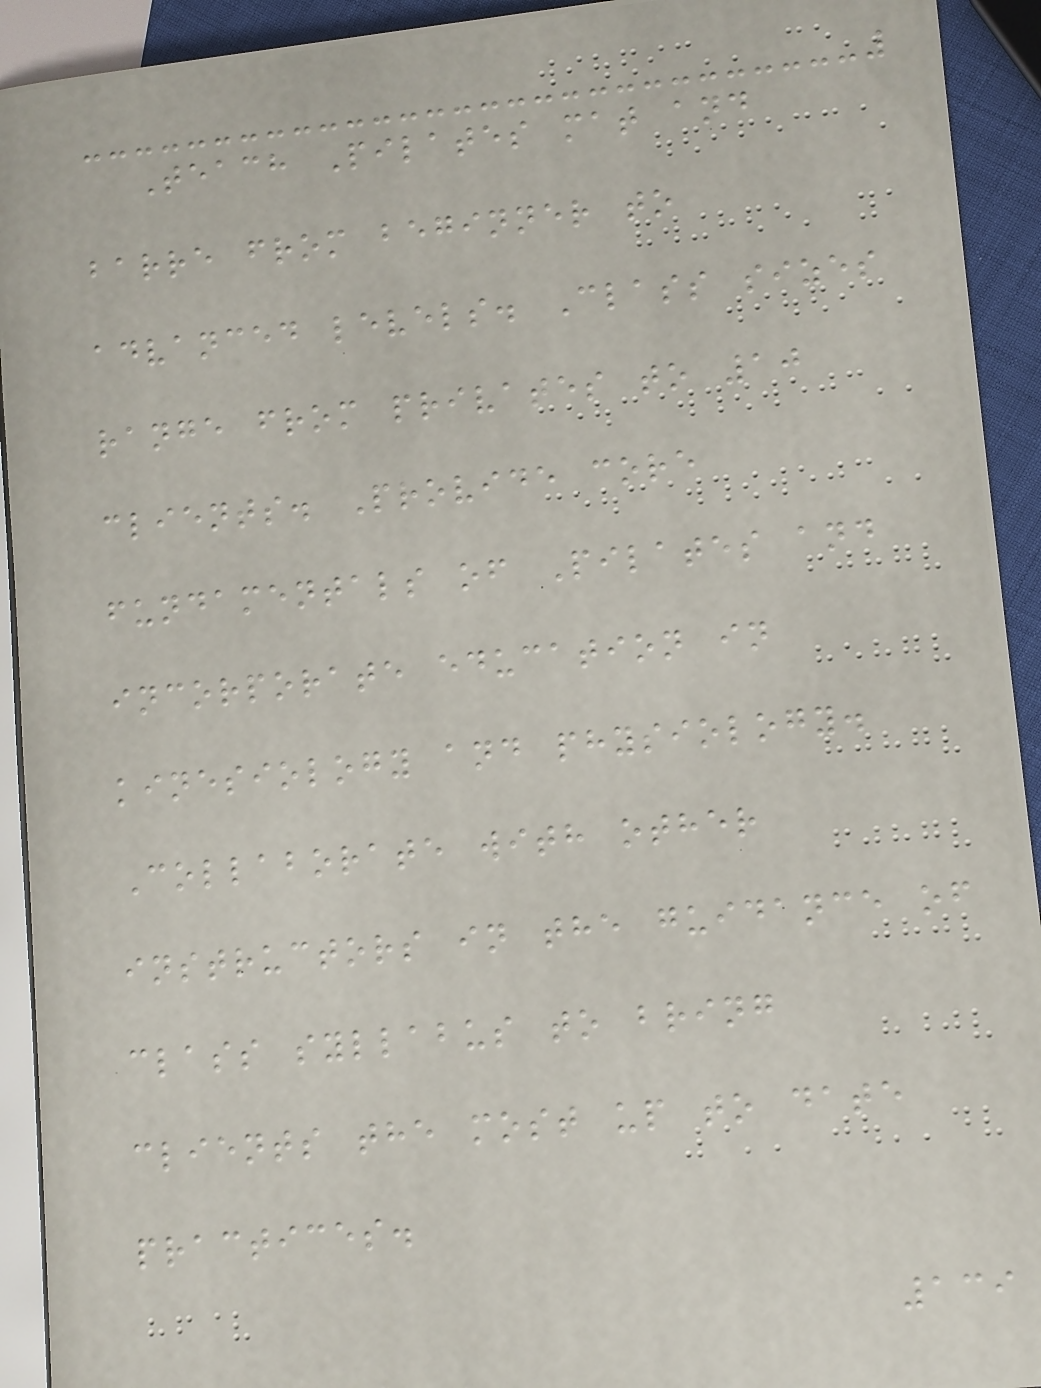Teach Pilates mat and
barre from beginner to
advanced levels. Class sizes
range from privates to 10
clients. Provide core
fundamentals of Pilates and
incorporate education in
kinesiology and physiology.
Collaborate with other
instructors in the guidance of
class syllabus to bring
clients the most up to date
practices.
139
